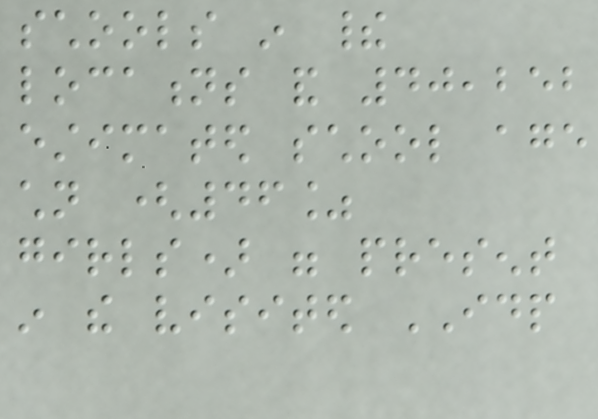schools in their
locations and 40,252
estimated school age
children (46%
girls) were present
in the visited IDP
